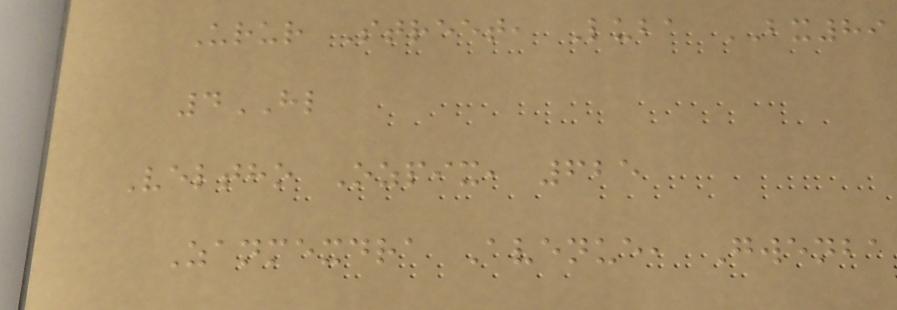Urur Street, Luba BX89
4HL
Veltho Ozpix, 625
Zanmexdra Avenue, Gwenba
